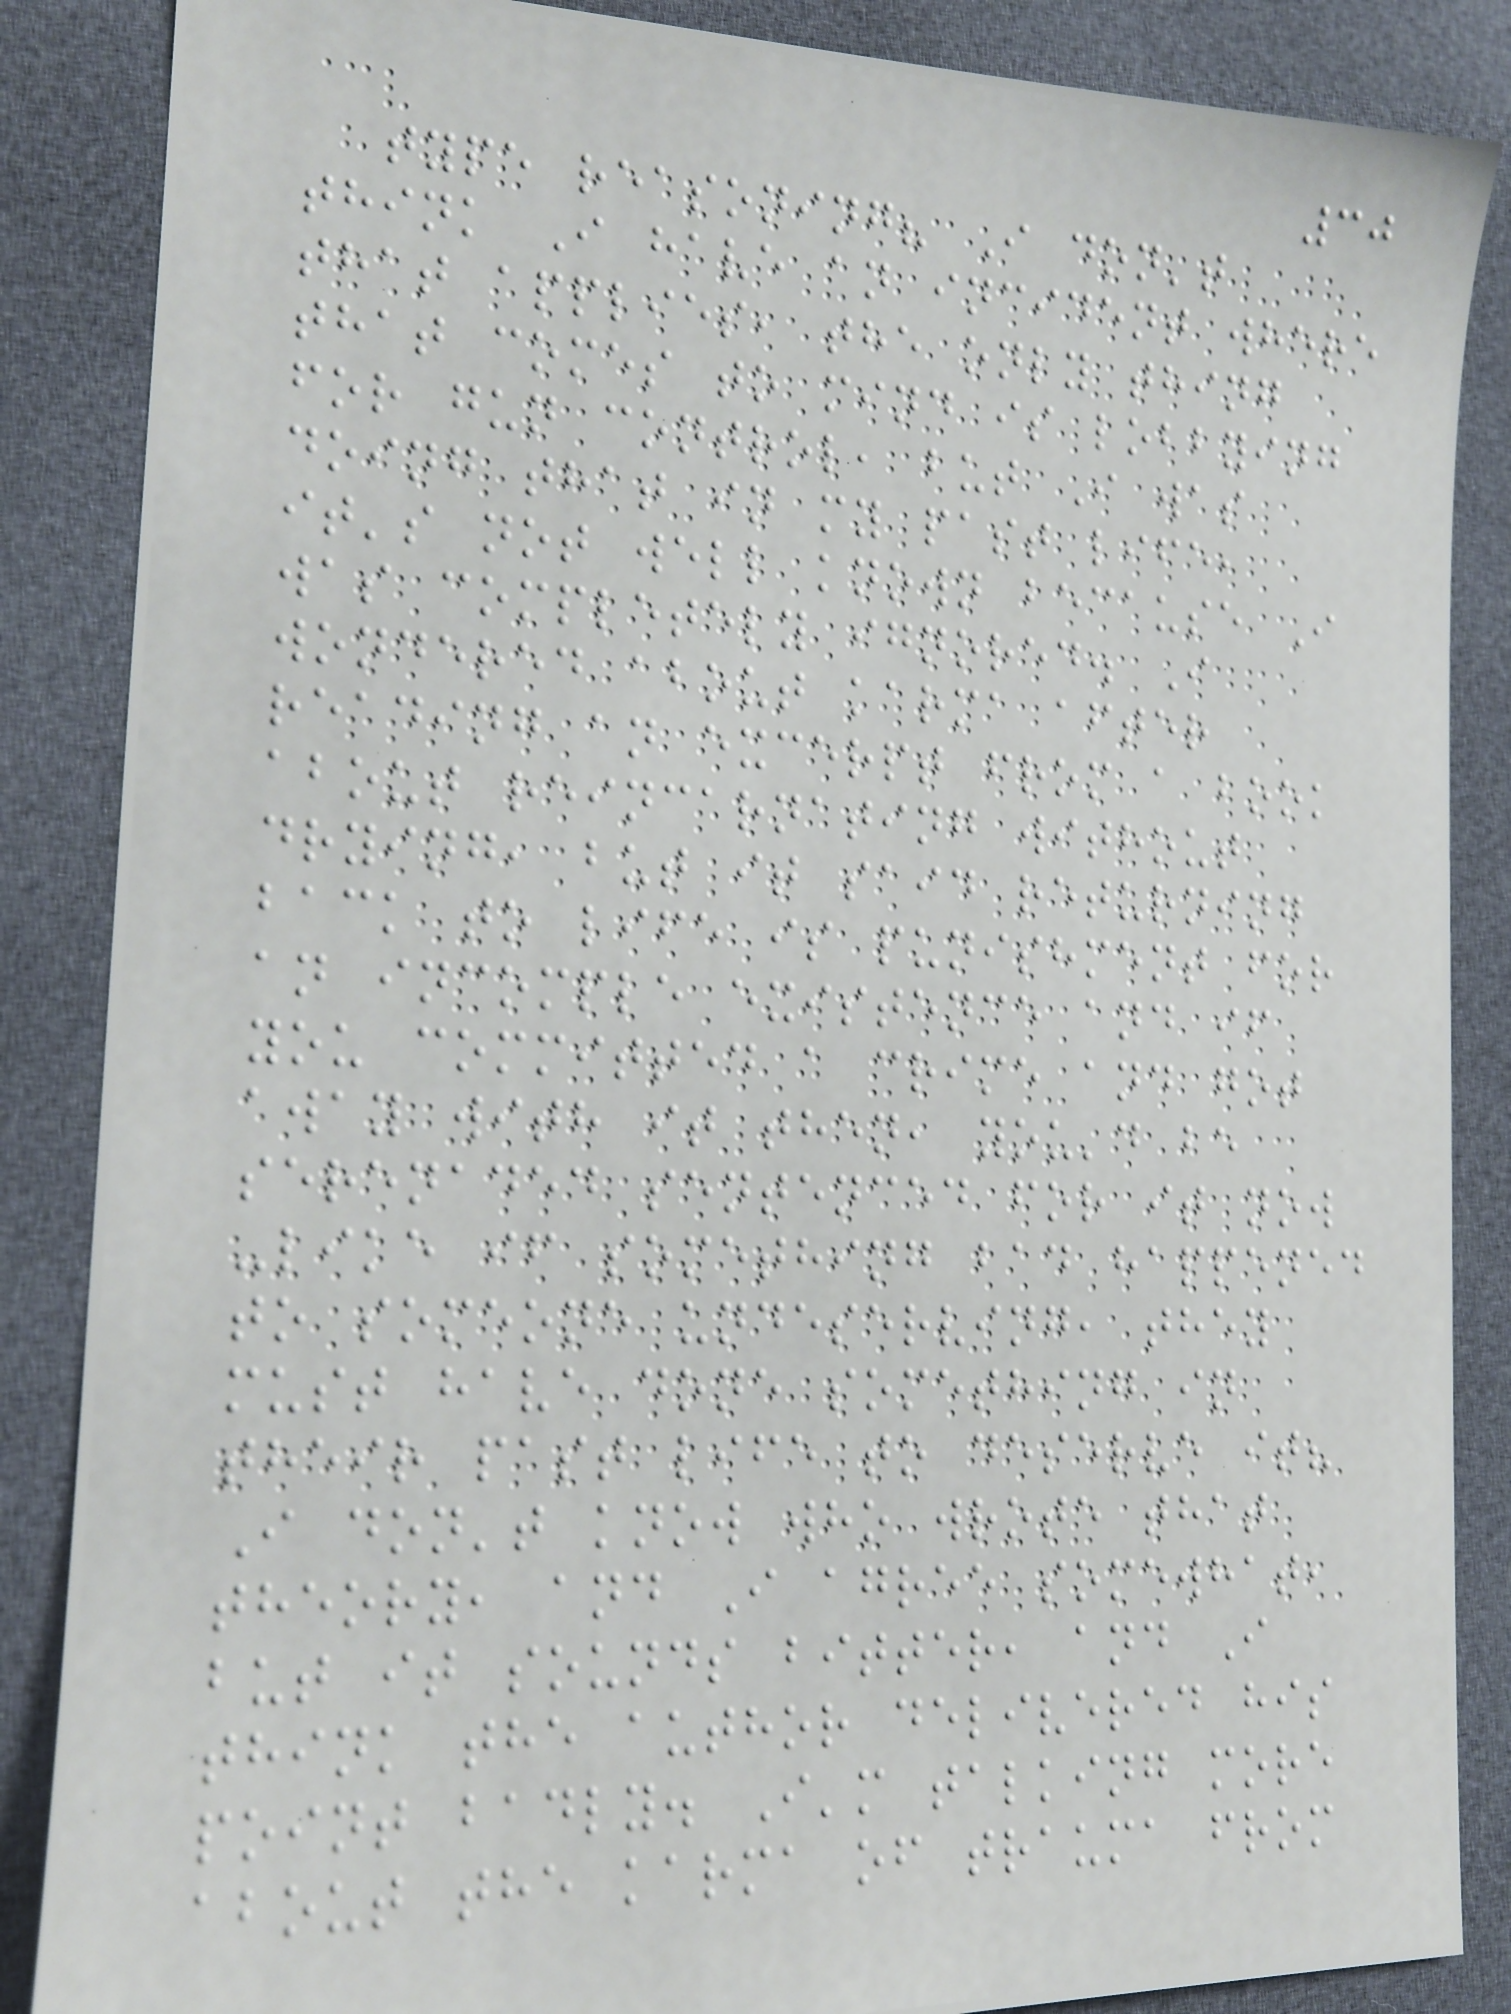30
type reasoning? I don't
think I have an incident where
that applies, the only thing
that comes to mind is lobbying
for gun control, but I was
doing that in my past life,
it's not well known because I
was completely ignored. I
wondered about karma after
reading an excerpt from a book
about reincarnating without
drying, but it said returning
back to life is punishment for
an incomple existence and if
you committed a crime and got
away with it then, you'd be
serenaded sentenced for it now
-like if something bad happened
to someone undeserving, they
must have done something in
their past life to deserve it?
I don't know who wrote that
theory, and I agree somewhat,
but it sounds bitter, and I
think the author delivered his
point badly. I'm talking more
about the karma of trauma from
